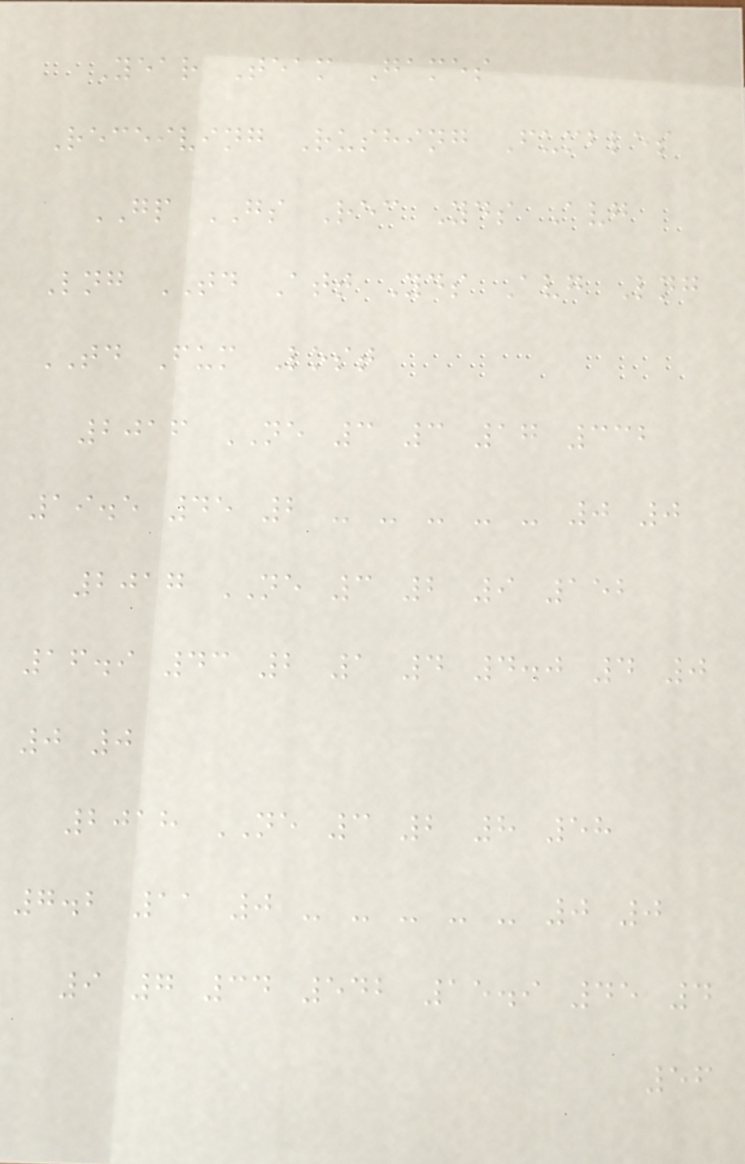Year Team Games
Receiving Rushing Fumbles
GP GS Rec Yds Avg
Lng TD Att Yds Avg Lng
TD Fum Lost
2016 NE 3 3 17 332
19.5 45 2 - - - - - 0 0
2017 NE 3 2 9 152
16.9 43 2 1 4 4.0 4 0
0 0
2018 NE 3 2 8 58
7.2 11 0 - - - - - 0 0
9 7 34 542 15.9 45 4
56
